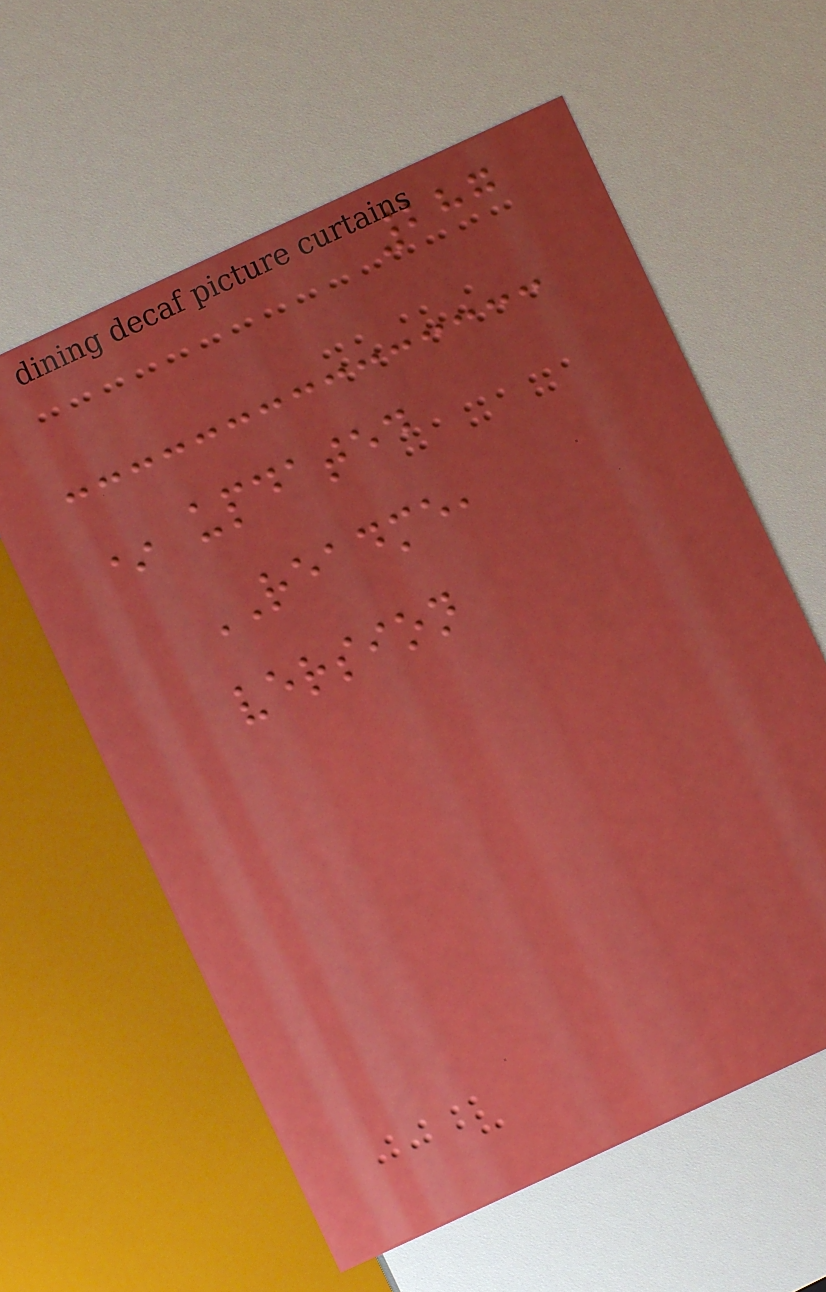287
* updated
README,
version
